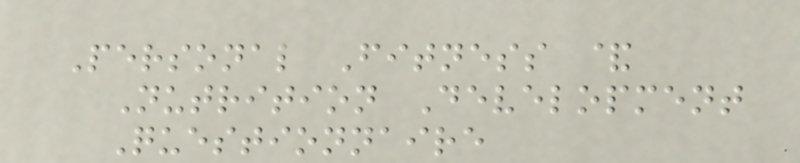Personal Fitness &
Nutrition Development
Questionnaire
